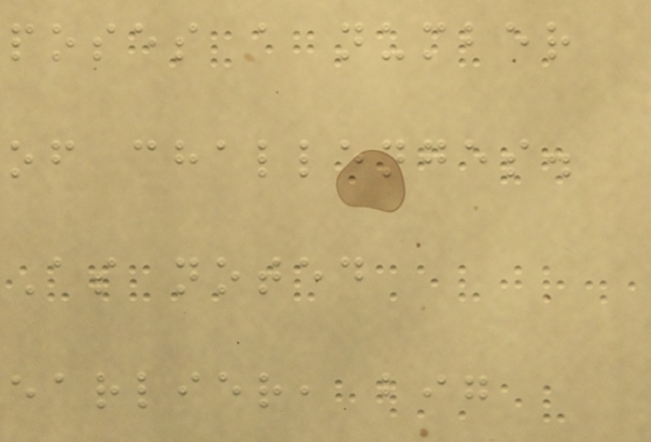poses a number
of challenges.
As noted
earlier, big
